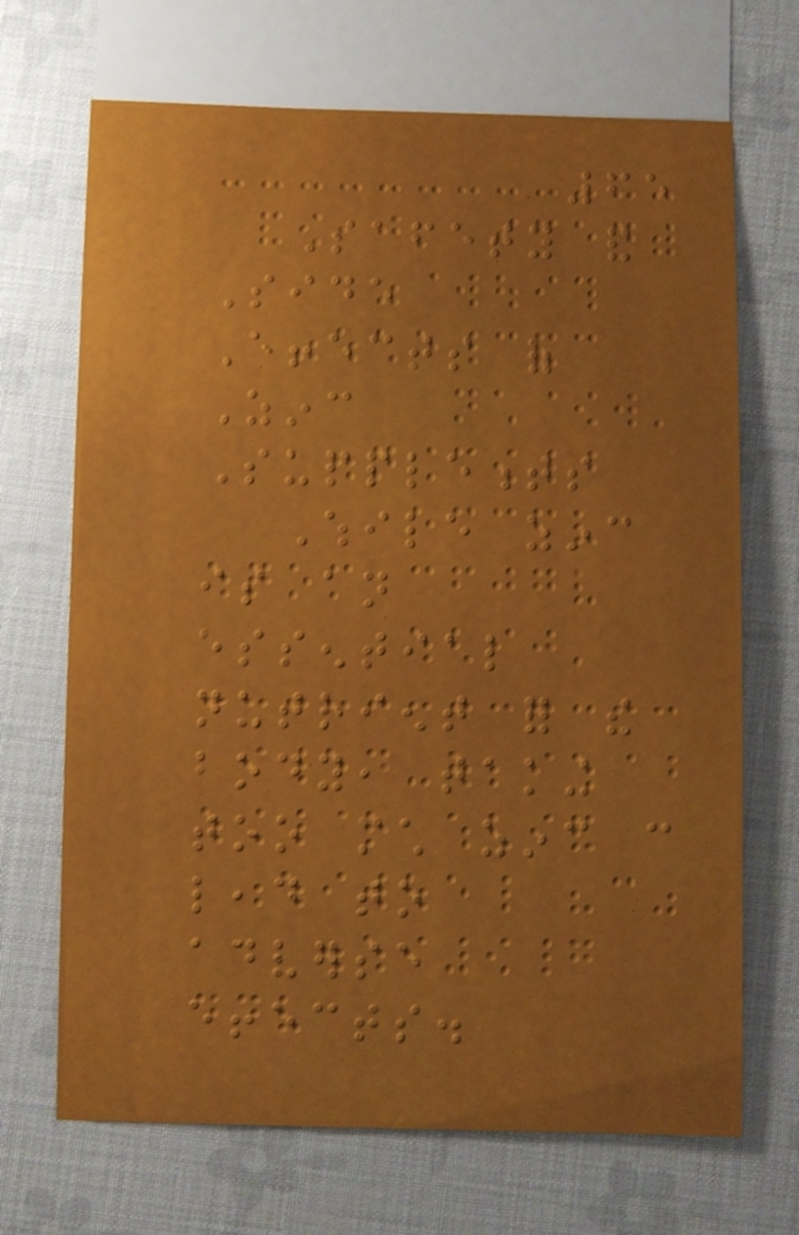65
Safety and
Side
Effects of
Zinc
Supplements
While zinc
is an
essential
nutrient for the
body, taking
too much zinc can
lead to
adverse
effects.
